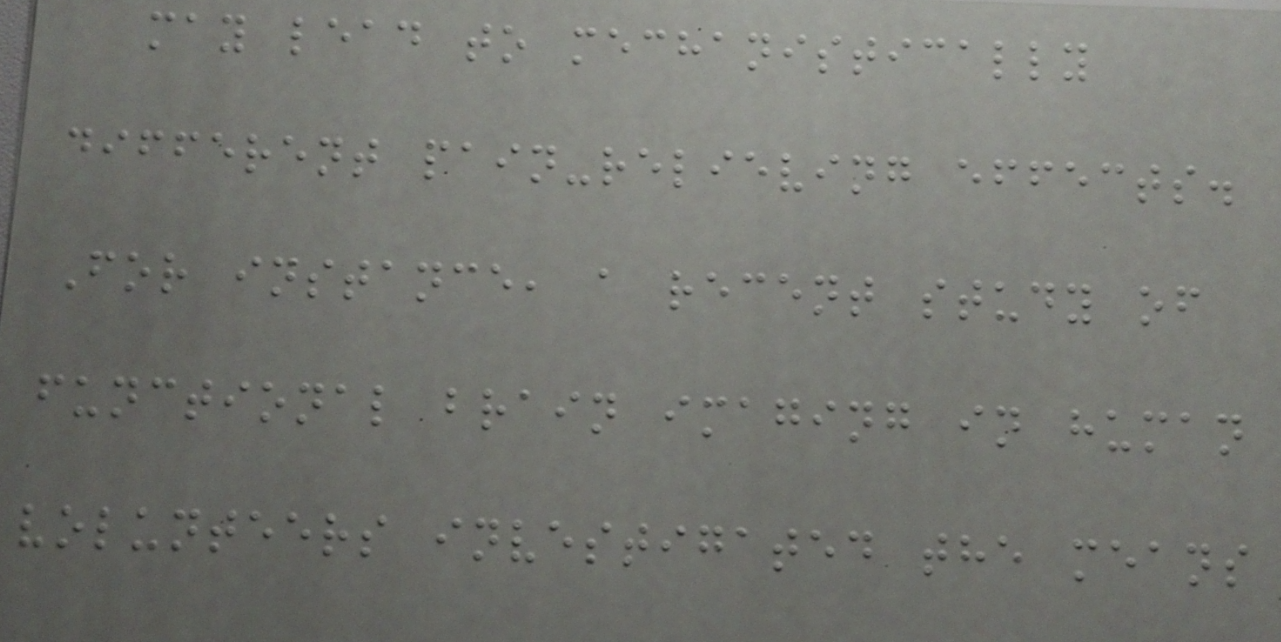may lead to mechanistically
different pain-relieving effects.
For instance, a recent study of
functional brain imaging in human
volunteers investigated the means
